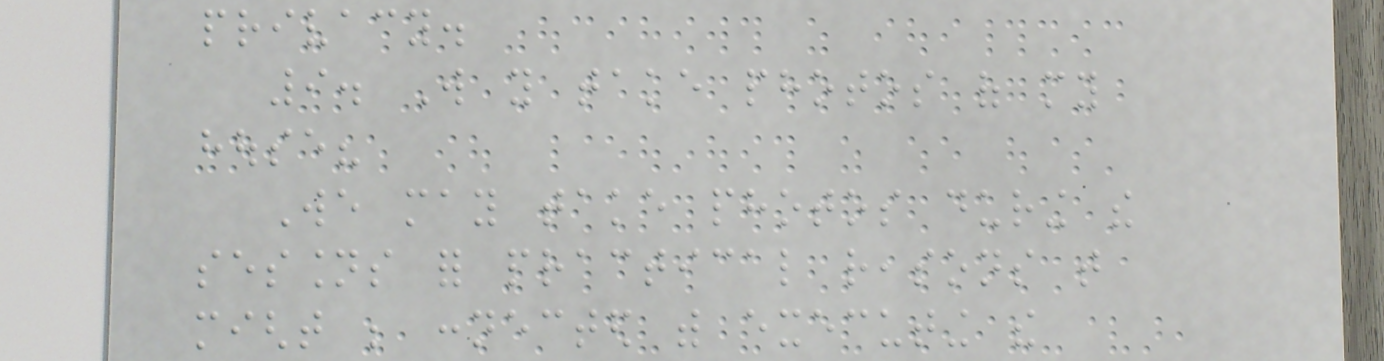privacy.
9. Will you take photos of my
house?
We may take photos during the
sessions for practical reasons that
might be connected with executing the
